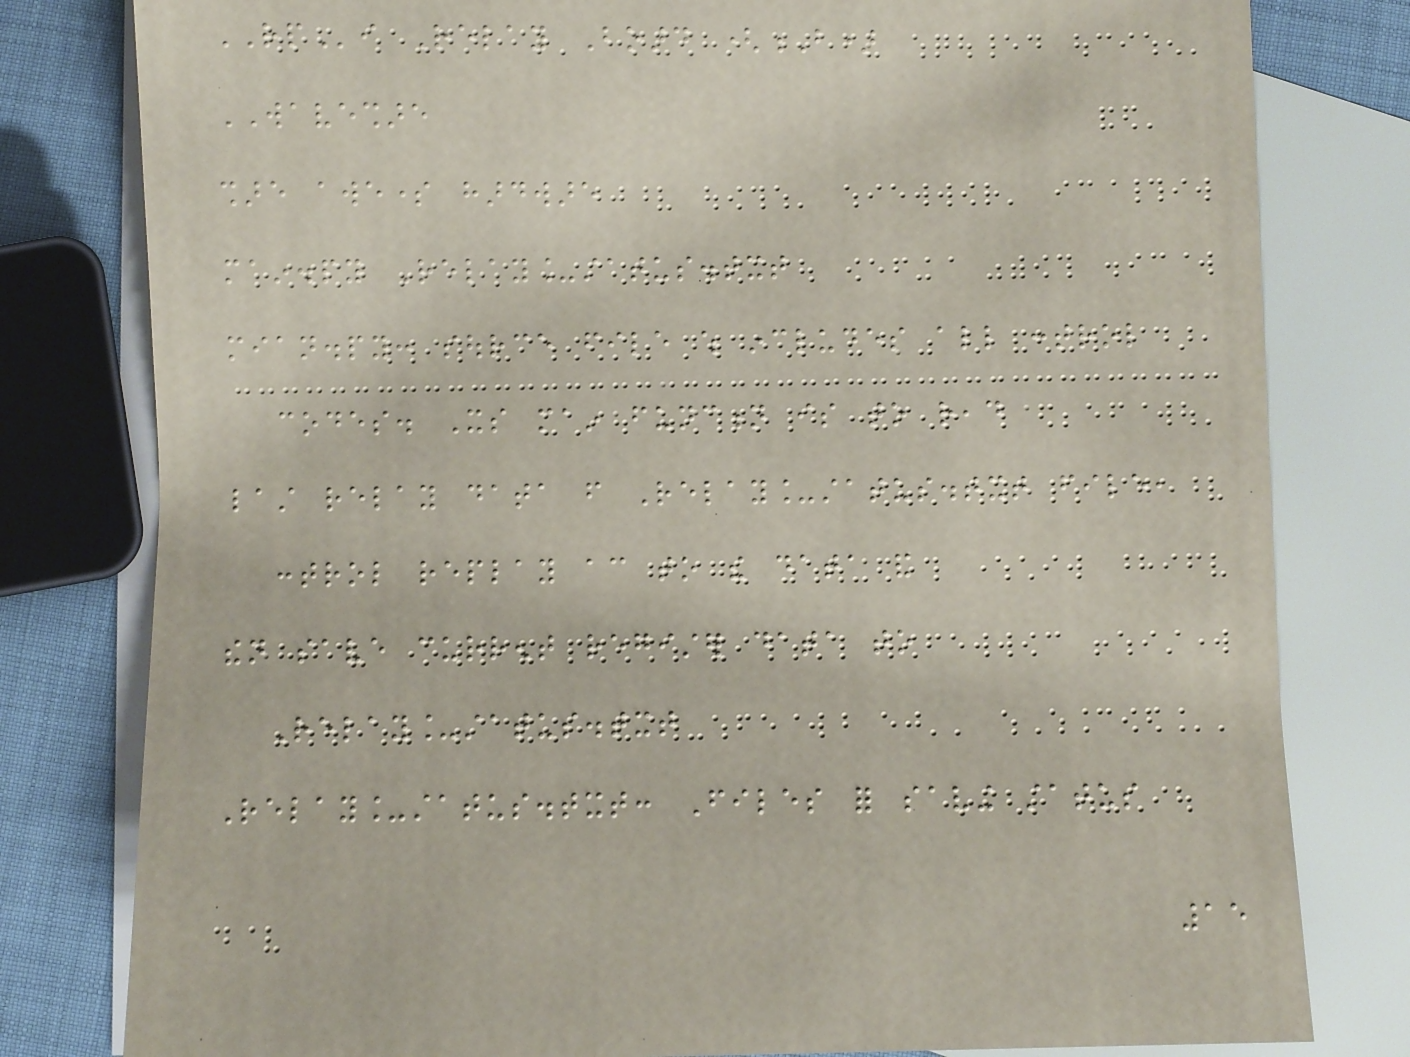RPi Relay Board (B)
WAVESHARE
share awesome hardware
main.py Relay_status.txt
mian.py: source file which includes all control
codes. Its main function is to read
last relay data from Relay_status.txt file,
control replay according to the data and
then save current register data to
Relay_status.txt
Relay_status.txt: Files for saving status
15
